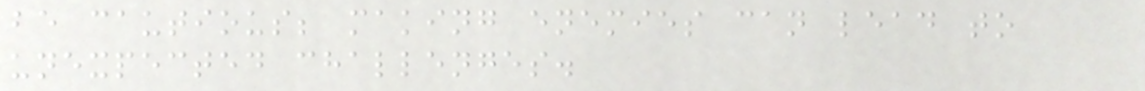be cautious; making enemies can lead to
unexpected challenges.
